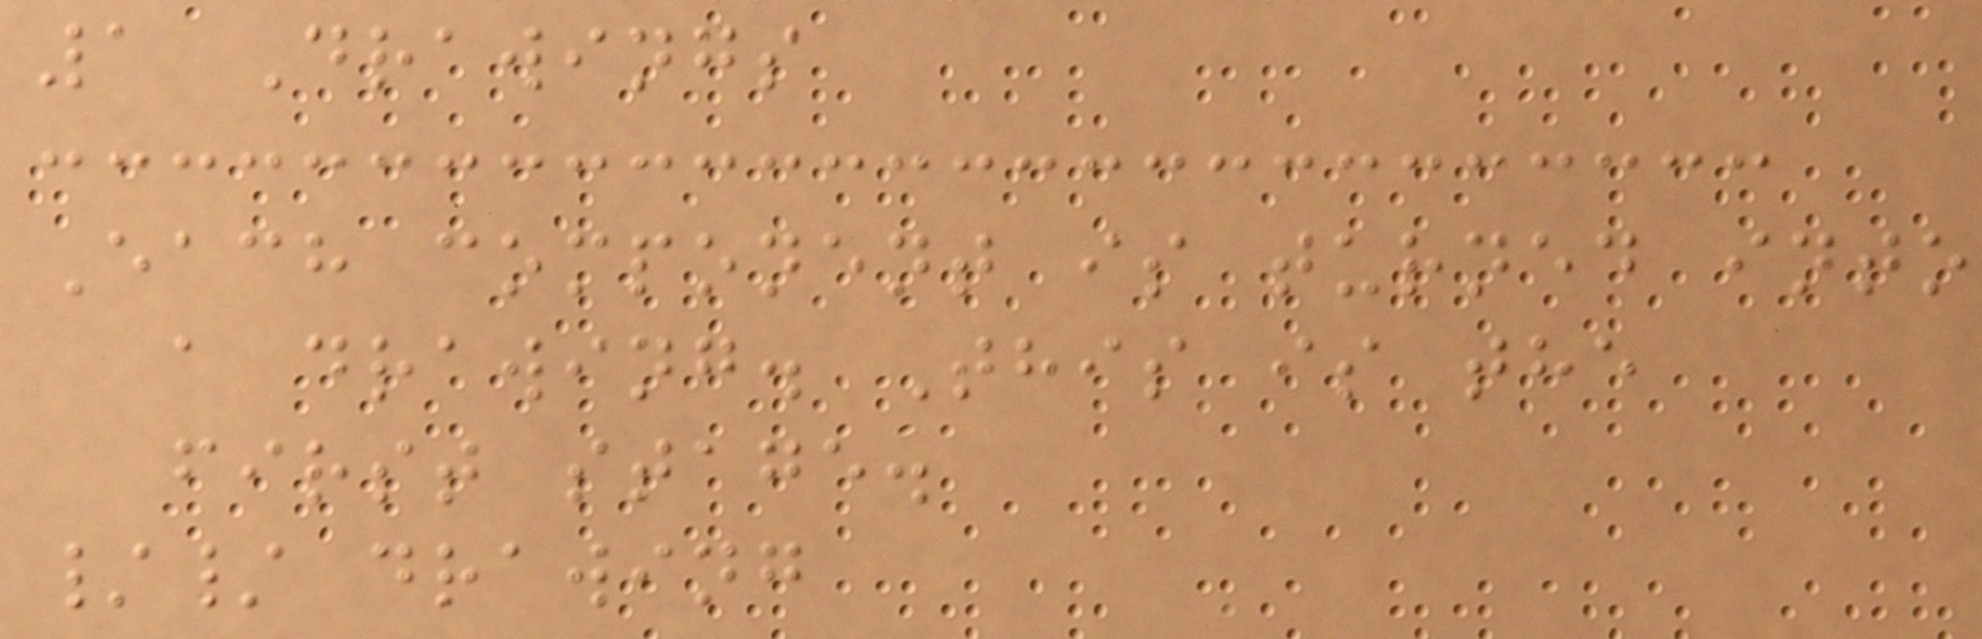1 Drawings
Each component is turned into
a drawing. This is the
first stage.
// drawing
